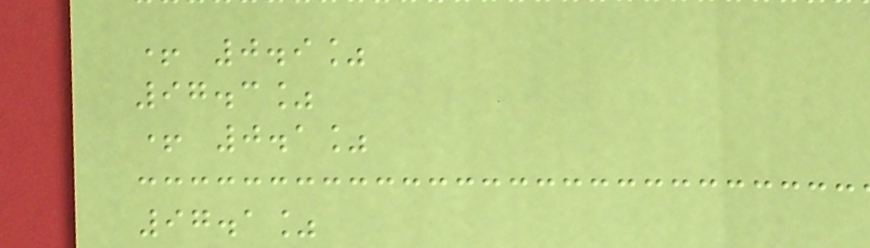+ 0.9%
97.3%
+ 0.1%
97.1%
